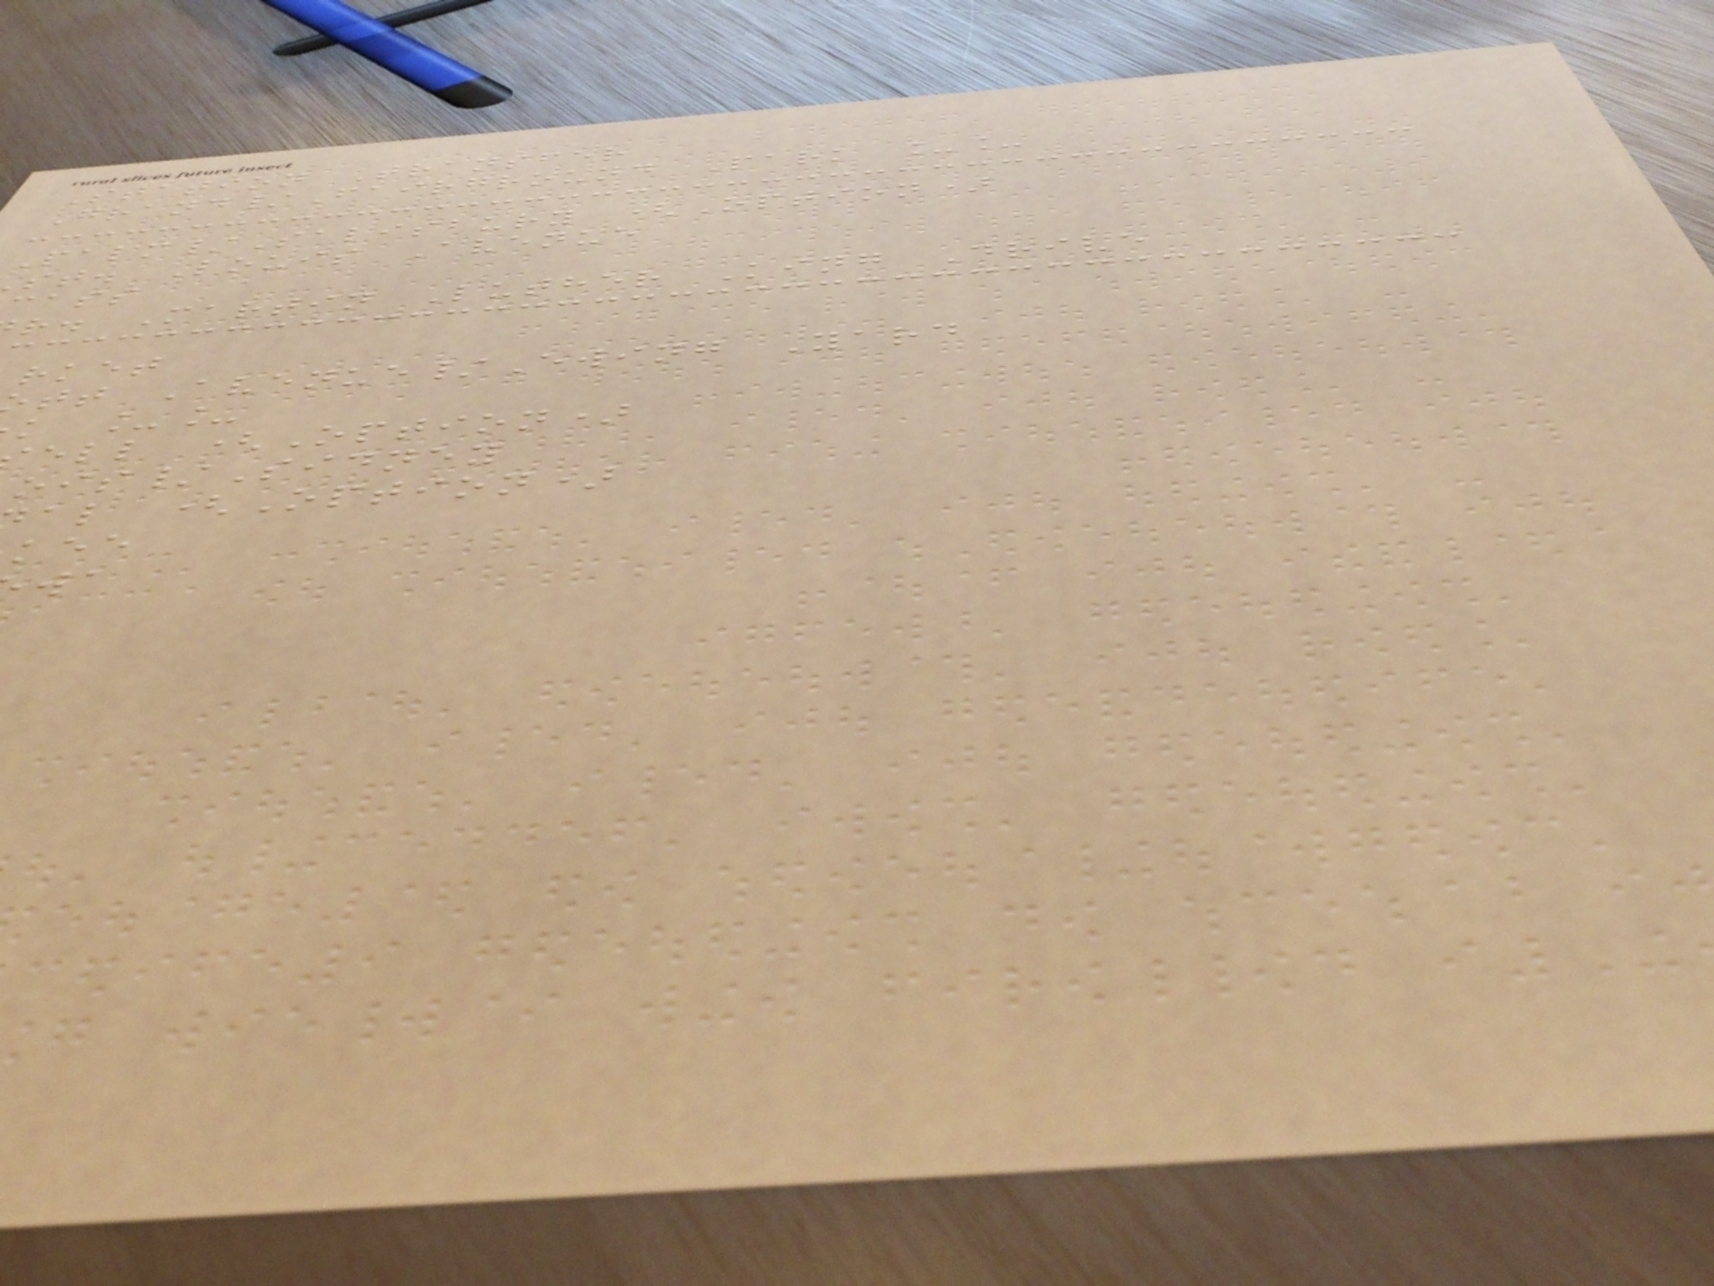Station Transfer
Grand/Fairground Park __
Palm/Salisbury (Option)
st. Louis Avenue
cass
r. Martin Luther King Drive
rket
tt Avenue/Ewing Yard
k __
ell (Option)
ois/Sidney
al (Option)
